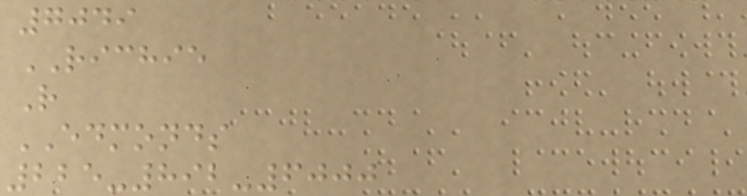7049
RICHIE
R
EDMONDS
225-892-6000
